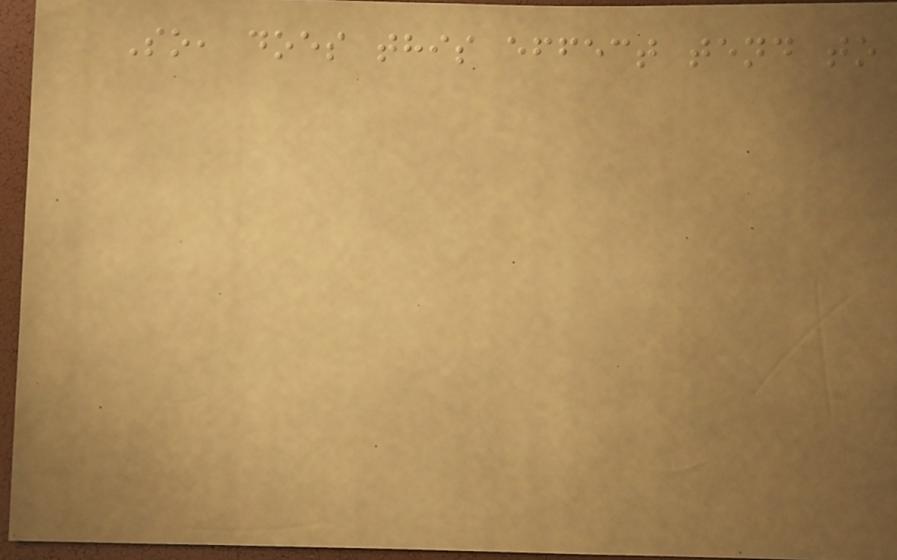So, does this effect tend to
